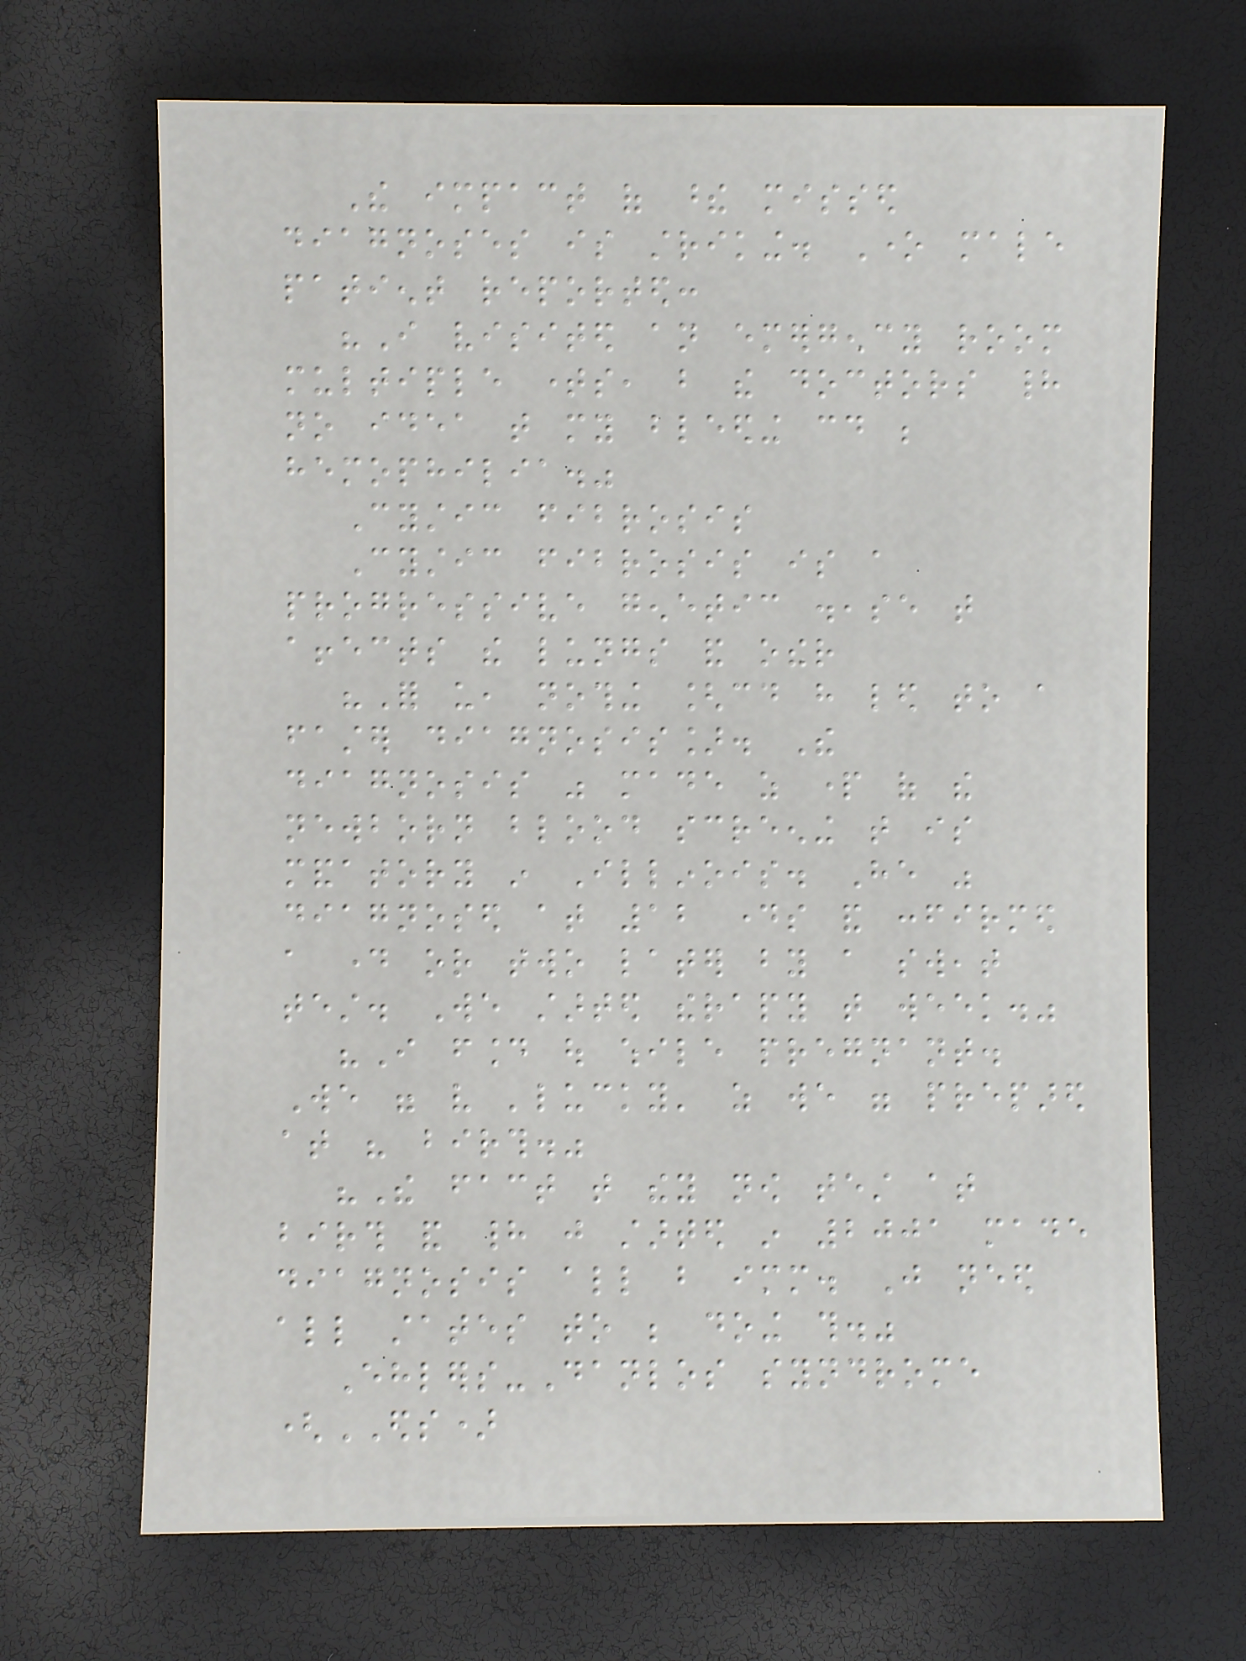The impact of these missed
diagnoses is striking. One male
patient reported:
"I visited an emergency room
multiple times, but the doctors had
no idea that my bleeding could be
hemophilia."
Cystic fibrosis
Cystic fibrosis is a
progressive genetic disease that
affects the lungs and other
"For us, nothing [could have led to a
faster diagnosis]. The
diagnosis was made as part of the
newborn blood screening that is
mandatory in Illinois. He was
diagnosed at 12 days and confirmed
a day or two later by a sweat
test. We started therapy that week."
"I found out while pregnant.
We were very 'lucky' as we were prepared
at his birth."
"The fact that they now test at
birth and had just started in 2001 made
diagnosis all but immediate. Just need
all states to be doing this."
Ehlers-Danlos syndrome
(EDS)
